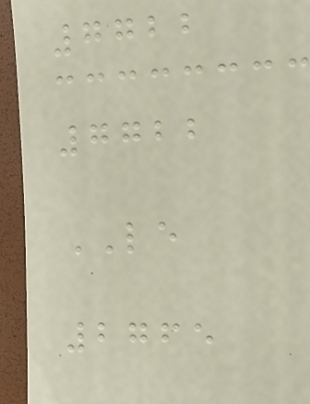7722
7722
LE
2765
